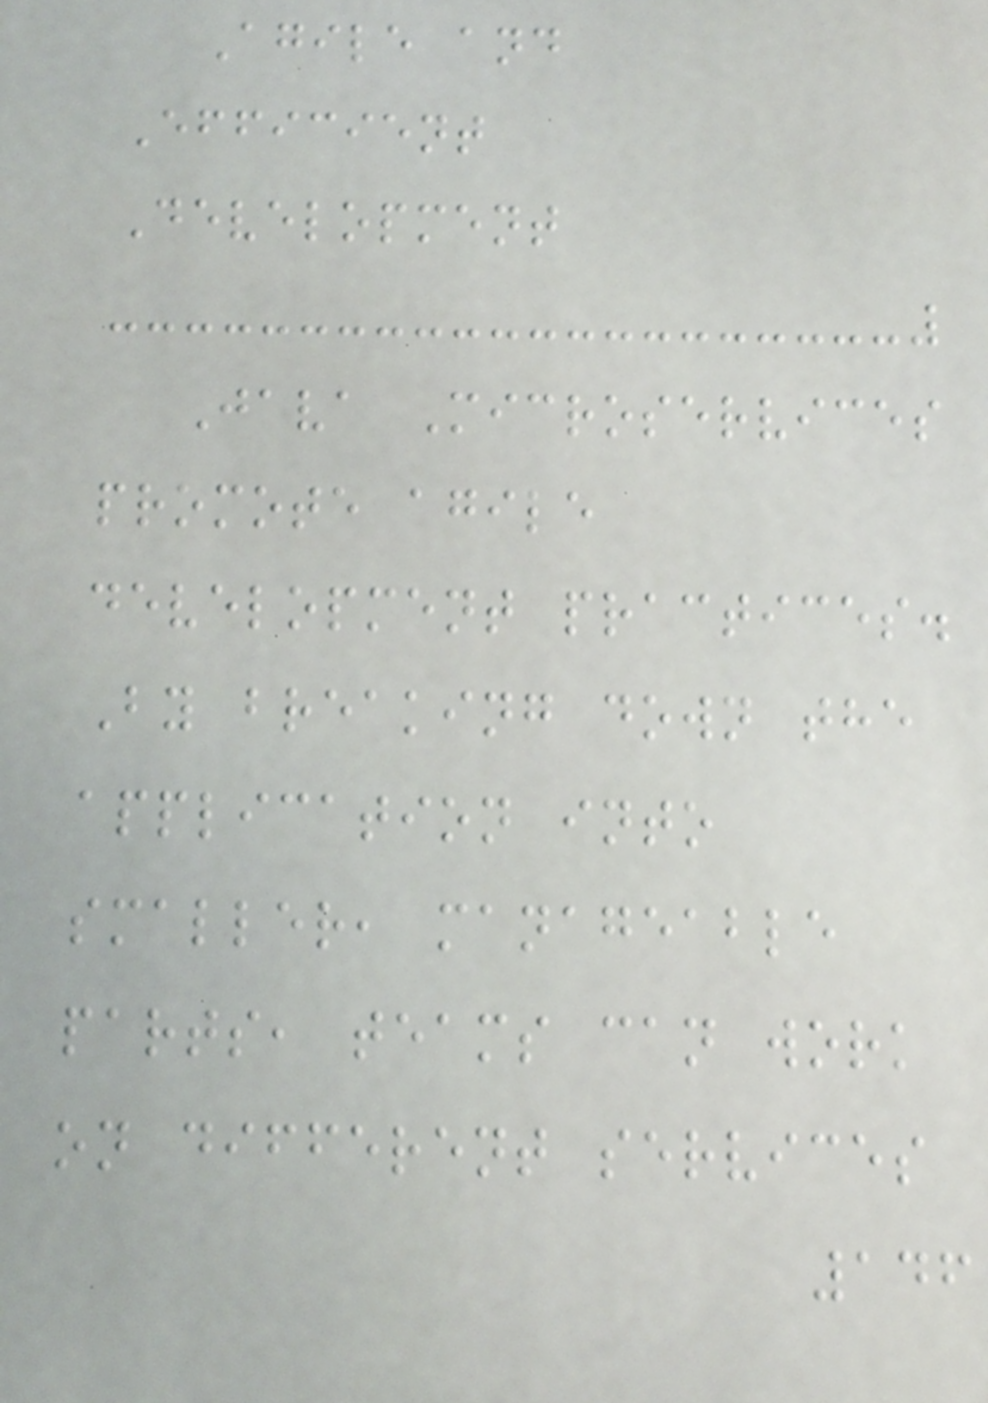Agile and
Efficient
Development
Java Microservices
promote agile
development practices.
By breaking down the
application into
smaller, manageable
parts, teams can work
on different services
146
